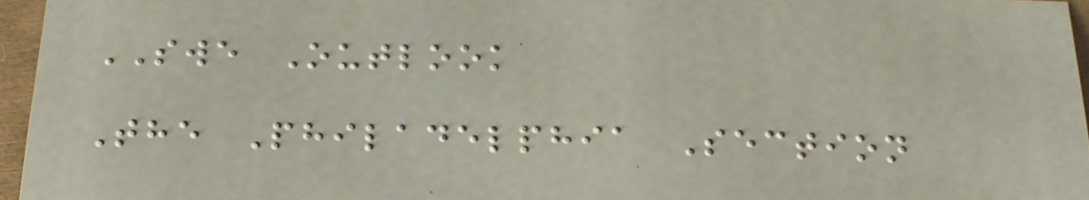SWE Outlook
The Philadelphia Section
